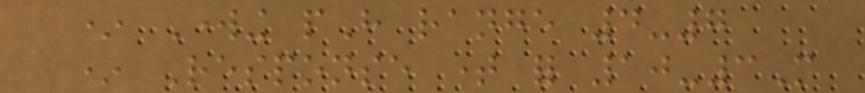* Working pH range 4-7
* Response time for 10-3M
